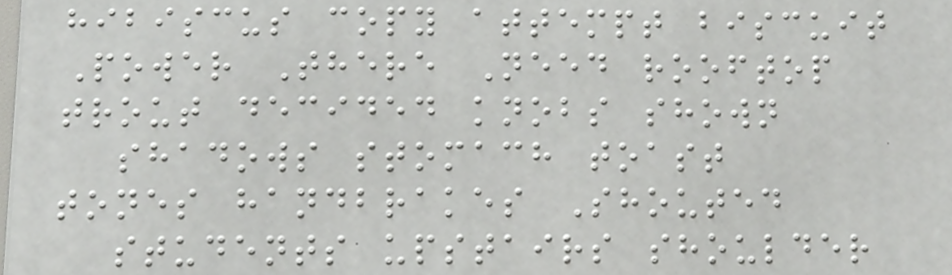hibiscus copy attempt biscuit
Power There Need rooftop
trout decided knobs shown
shadows stomach toast
tones handbrakes Shouted
students upstairs shoulder
